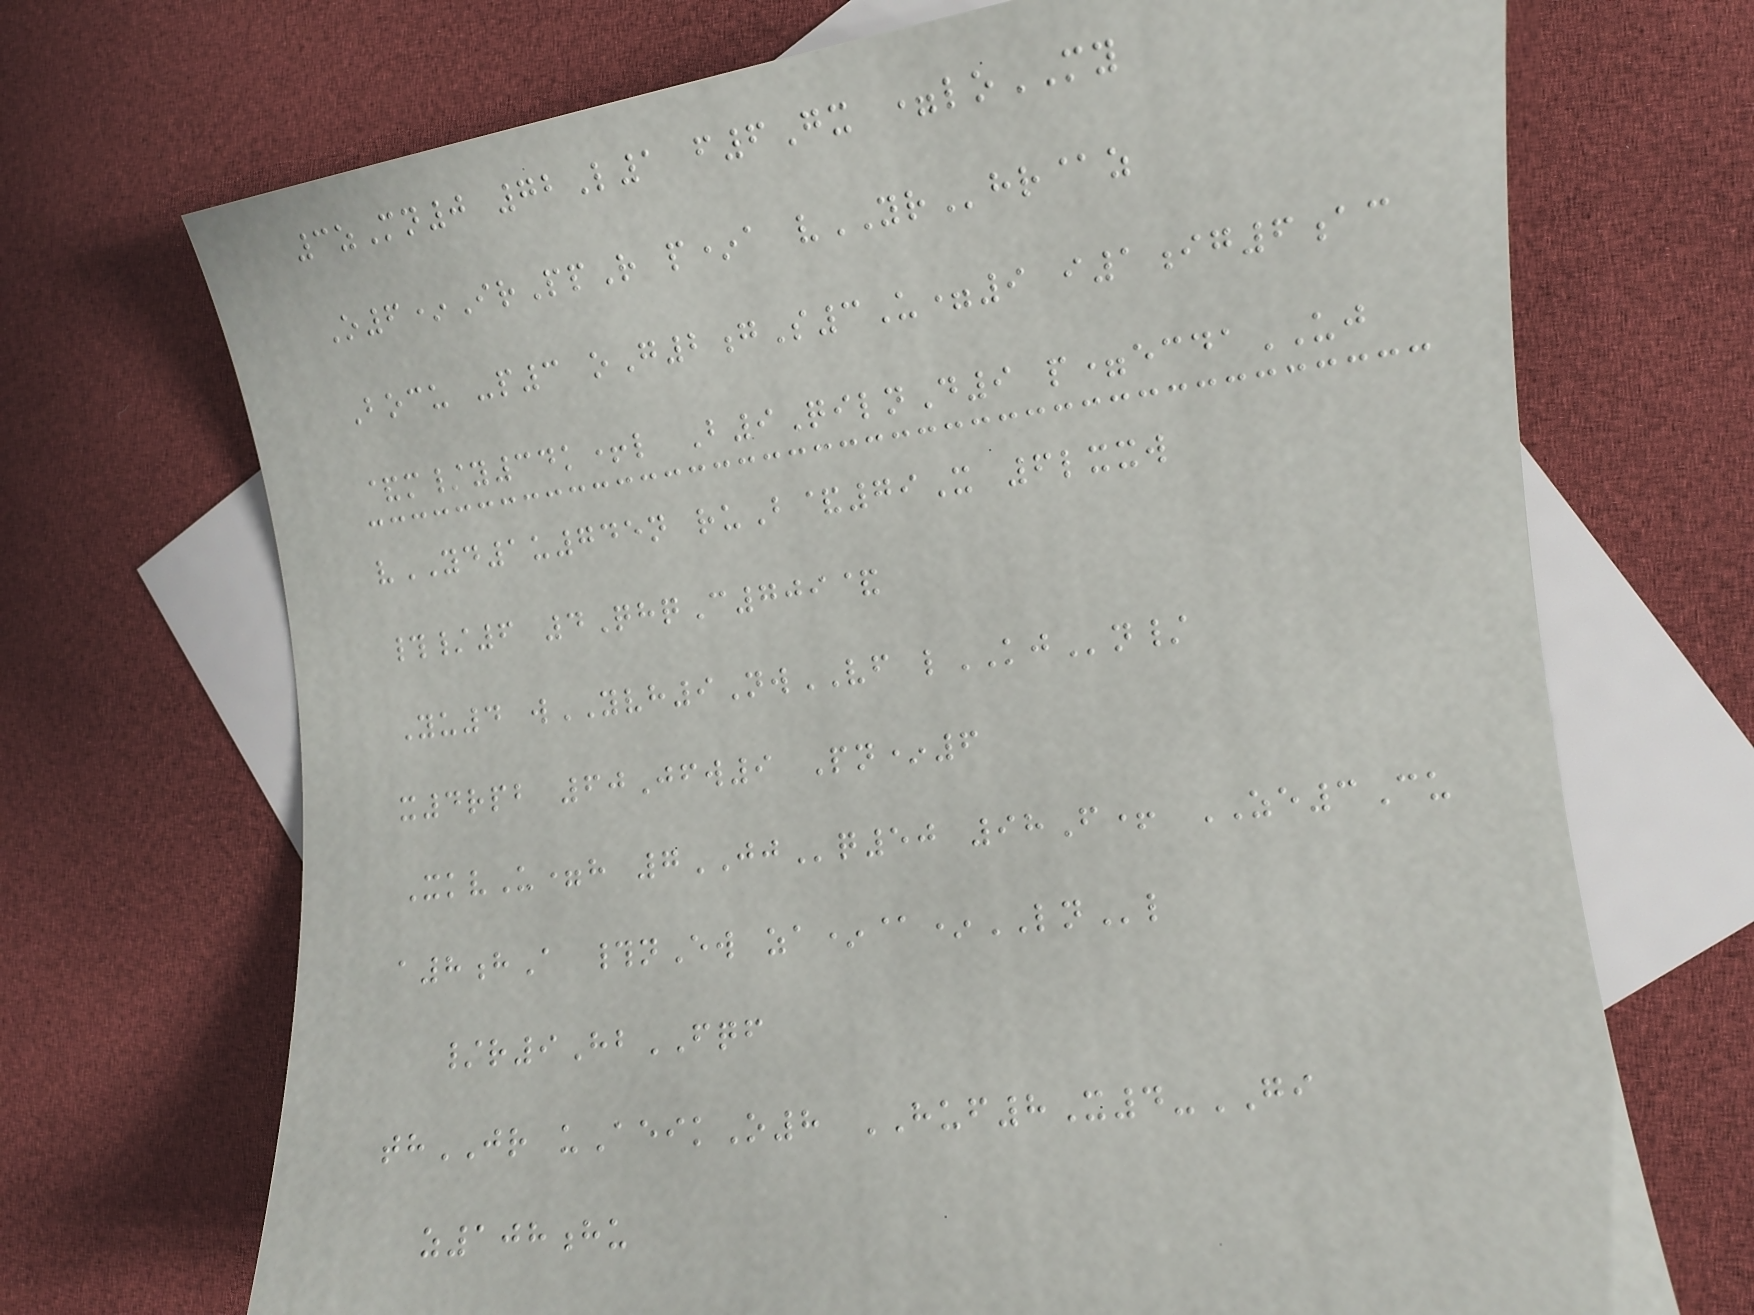3zMn0 72L1 f6Gx =loMY
O6*IrPpR p*a vYRhr@z
Bocu -p3 oG2gS3U=9 i1ig6ac
&m/y34k+l B9QilnD9 p=ecdaUJ
vYD1u745n ruB&79X 6lxxw
#/6 4QhqC709&
Yu4 wYVH9NwVF lKJn/
x4rpb 60Jfw9 Pn*6
XkvU=h 7JJq50 98F+ ZE3Cu
a8hA #nEw za*@*LNl
/r9HbFQF
thJR uAeikO8 HUF8X4-GI
z108hu
